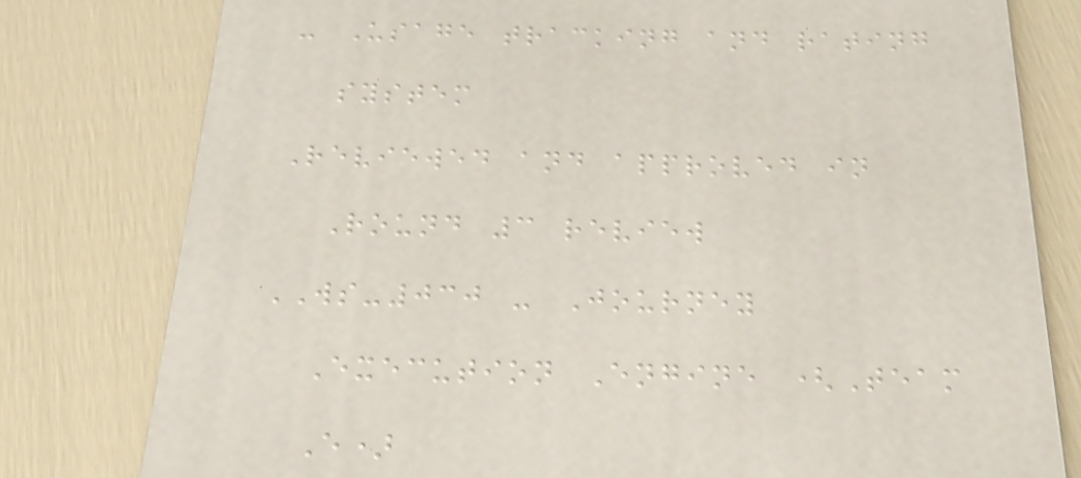- Usage tracking and rating
system
Reviewed and approved in
Round 3 review
WS-030 - Journey
Execution Engine (Team
E)
